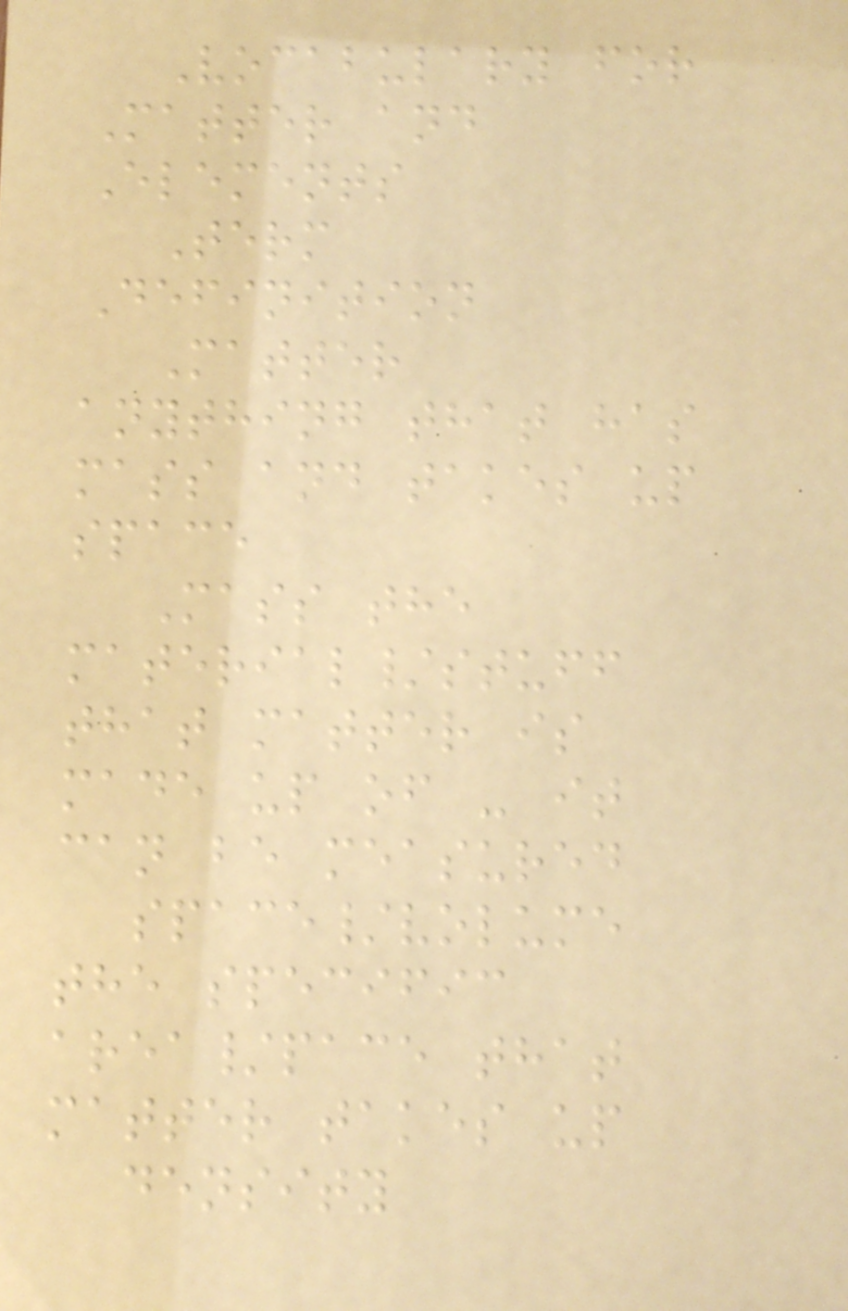Vocabulary for
Matter and
Elements
Term
Definition
Matter
anything that has
mass and takes up
space
Mass the
material/stuff
that matter is
made up of - it
can be measured
space/volume
the specific
area/pace that
matter takes up
density
